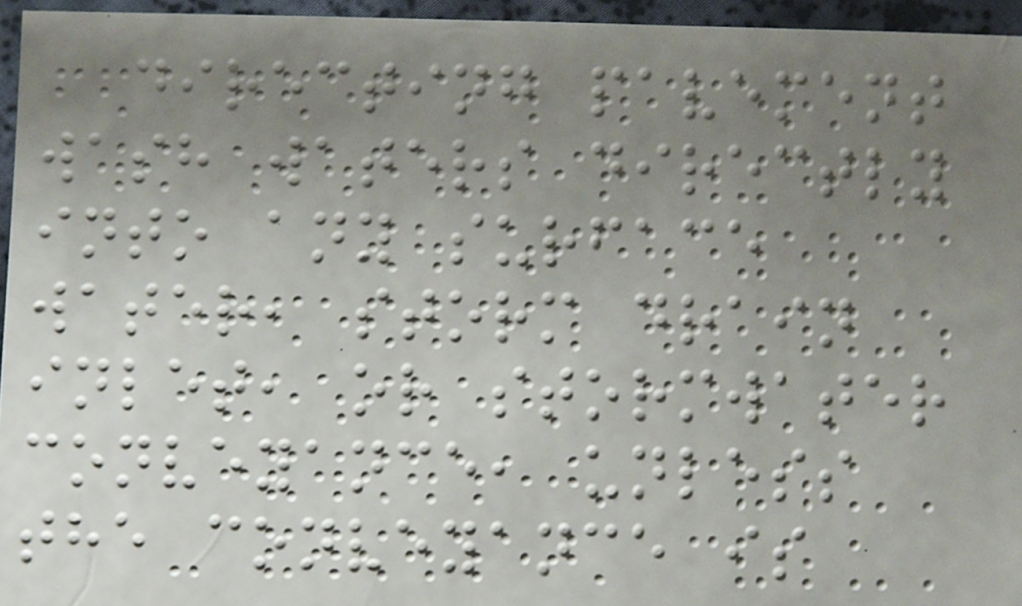directing pavement
wash waters directly
into any surface
water, storm drain
inlet, or stormwater
conveyance, unless
the conveyance is
